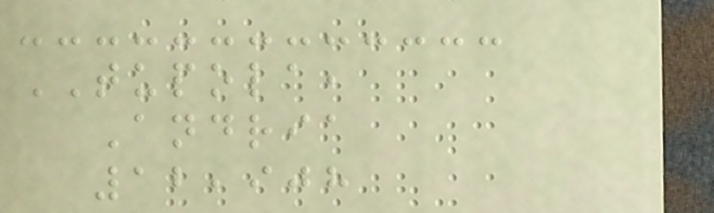TUPOLA,
Andria
12,908
